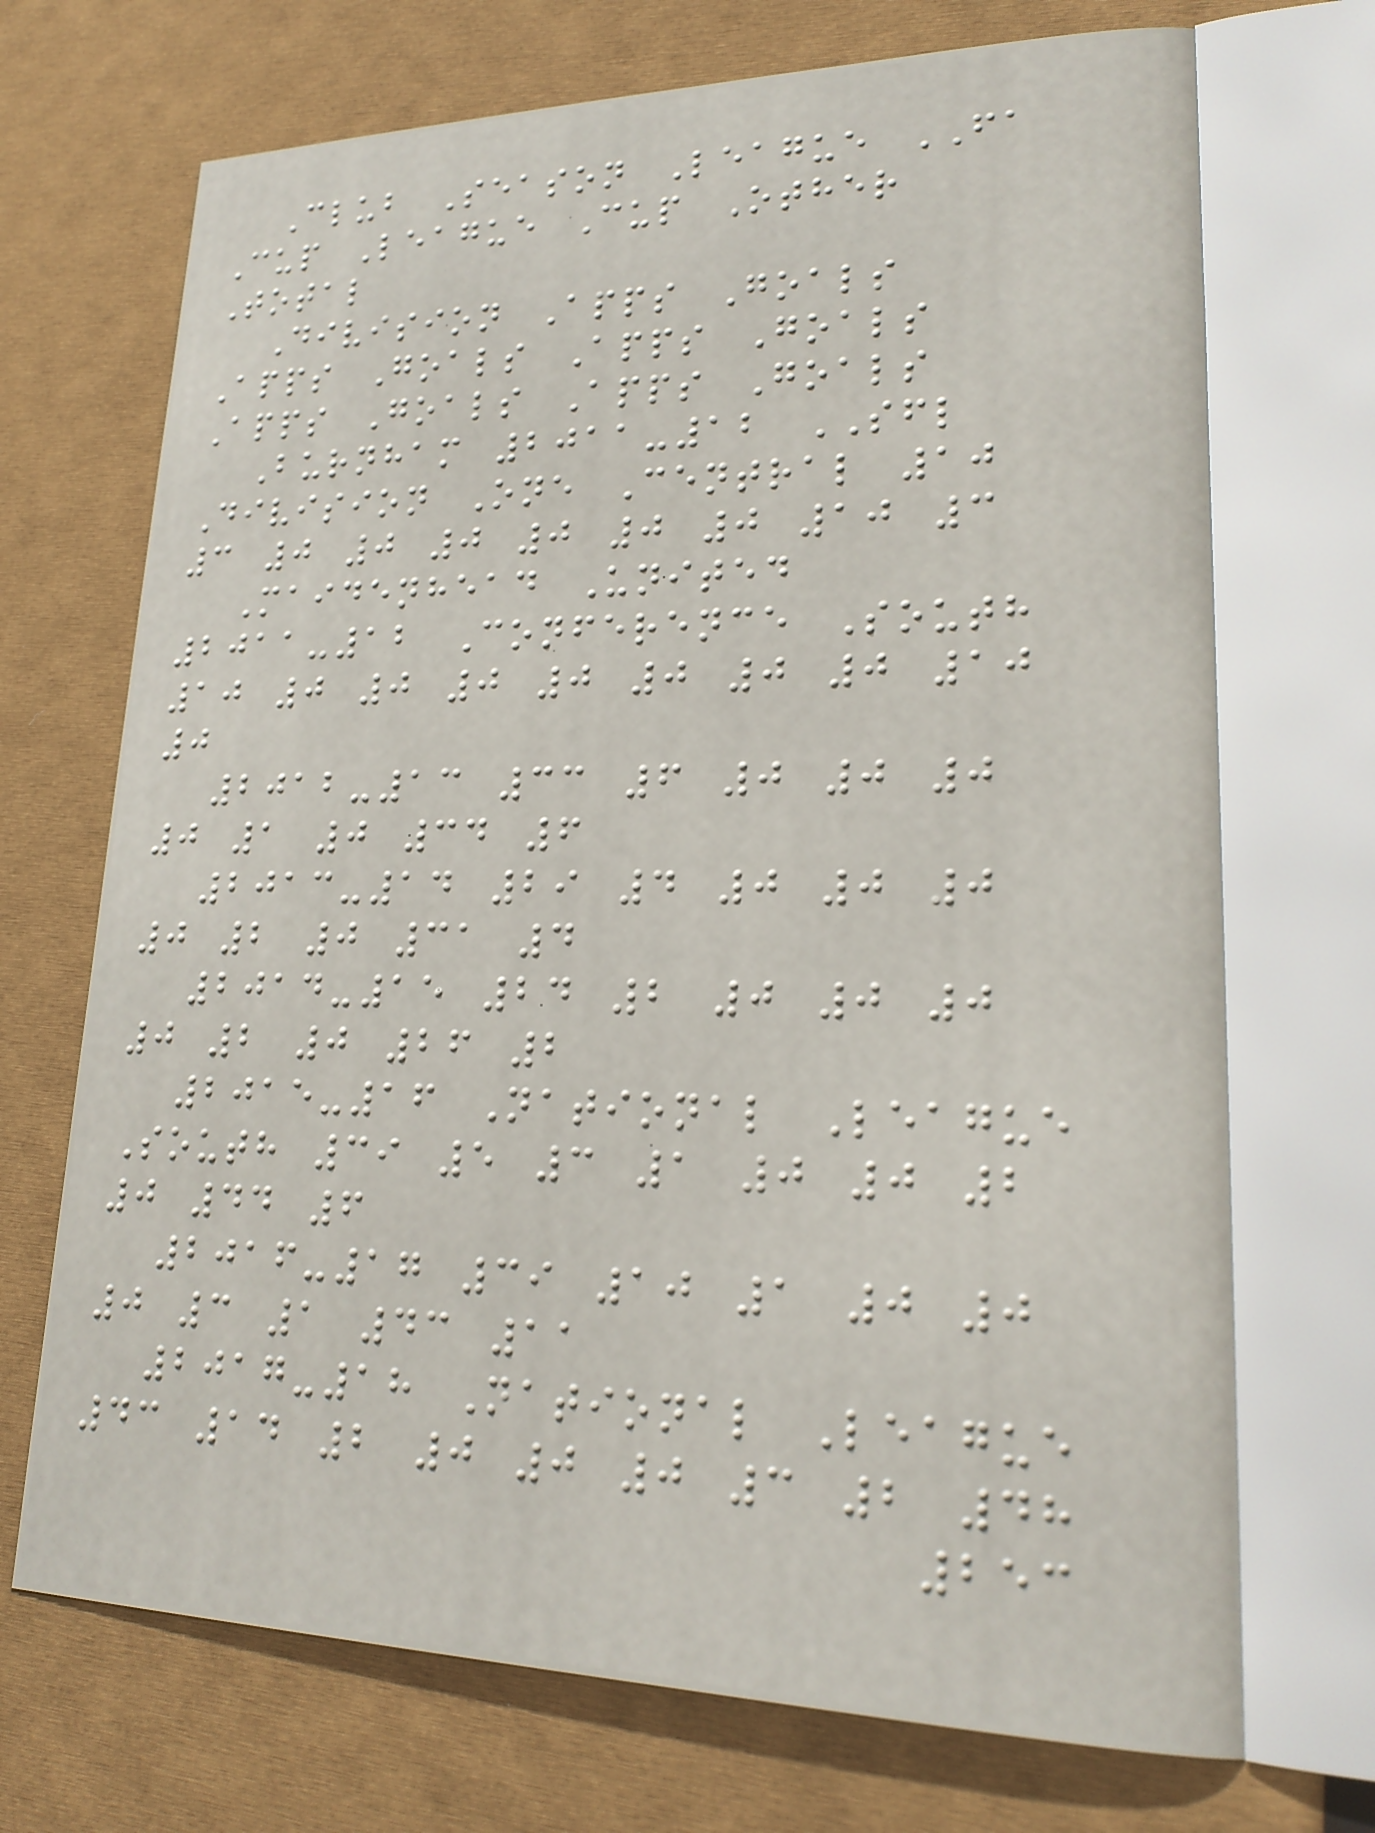Club Season League FA
Cup League Cup Other
Total
Division Apps Goals
Apps Goals Apps Goals
Apps Goals Apps Goals
Burnham 2011-12 SFL
Division One Central 10
3 0 0 0 0 0 0 10 3
Maidenhead United
2011-12 Conference South
10 0 0 0 0 0 0 0 10
0
2012-13 33 6 0 0 0
0 1 0 34 6
2013-14 29 4 0 0 0
0 2 0 31 4
2014-15 24 2 0 0 0
0 2 0 26 2
2015-16 National League
South 39 5 3 1 0 0 2
0 44 6
2016-17 39 10 1 0 0
0 3 1 43 11
2017-18 National League
43 14 2 0 0 0 3 2 48
253
